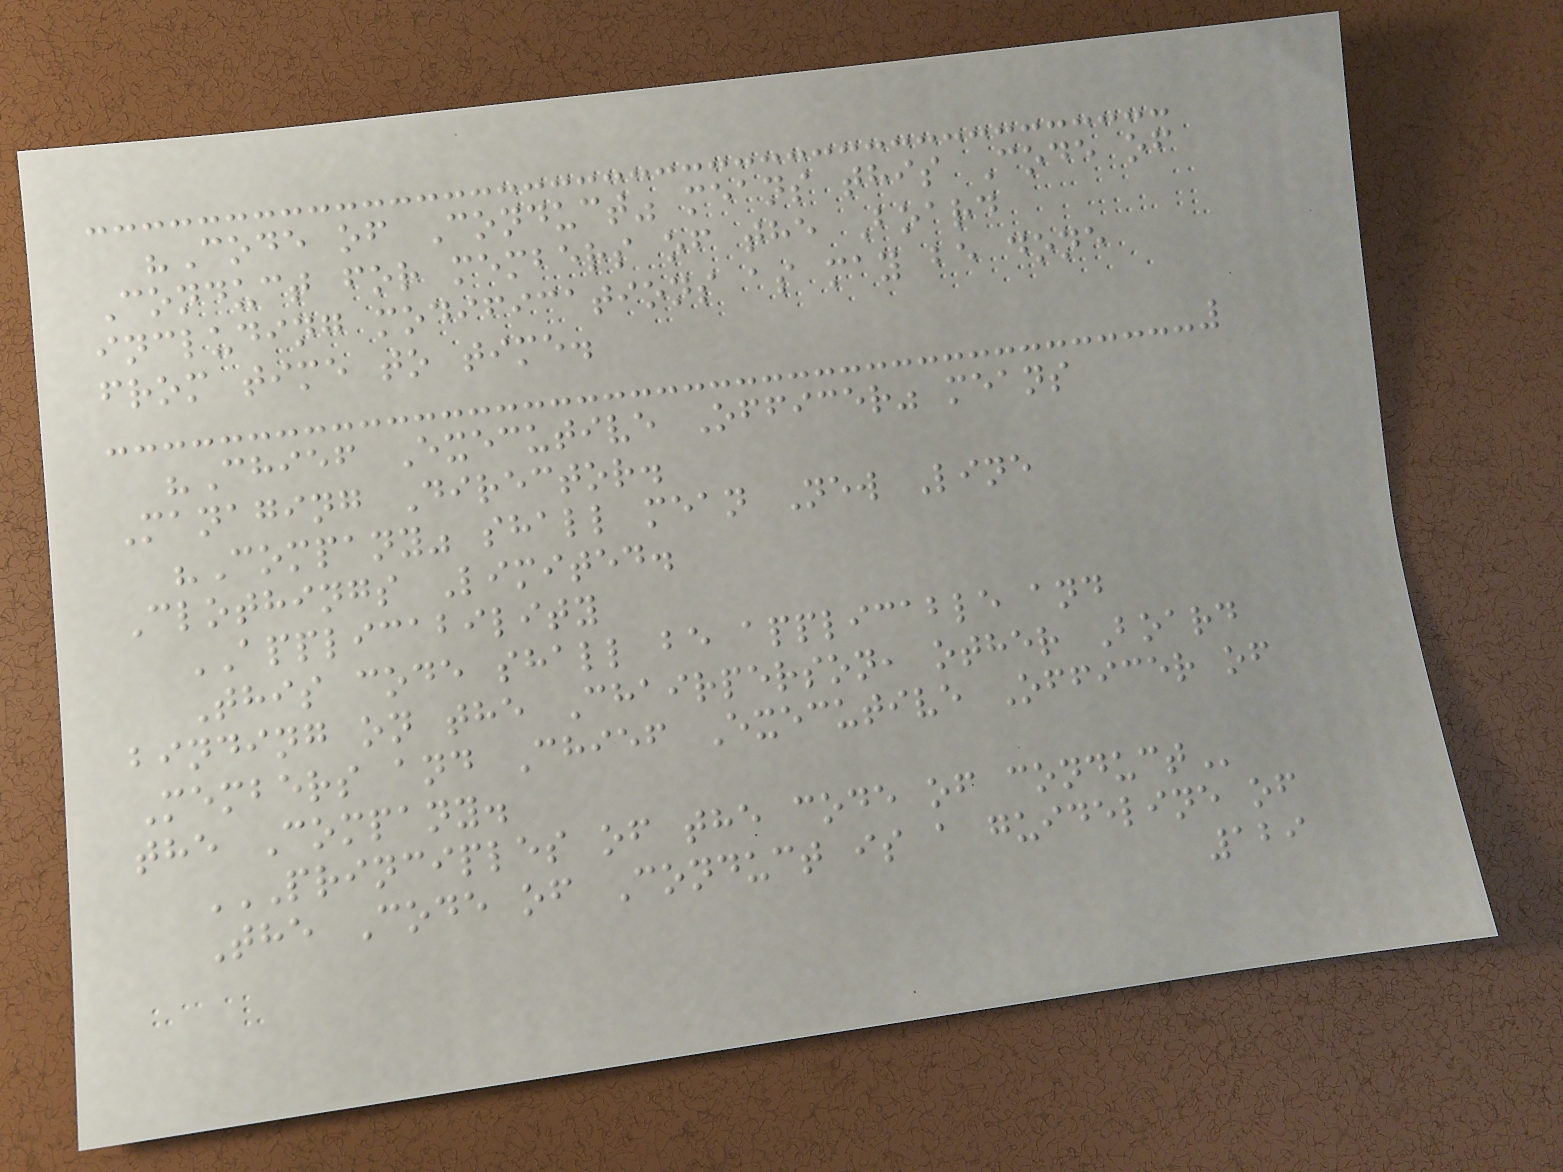"Code of Conduct" means this Code of
Conduct for members of the Board
including modifications as may be done
from time to time.
"Chief Executive Officer" means
Managing Director.
"Company" shall mean New Line
Clothings Limited.
APPLICABILITY
This code shall be applicable and
binding on the Chairperson, other Board
Members and Chief Executive Officer of
the Company.
PRINCIPLES OF THE CODE OF CONDUCT
The Code of Conduct is a guideline of
129
